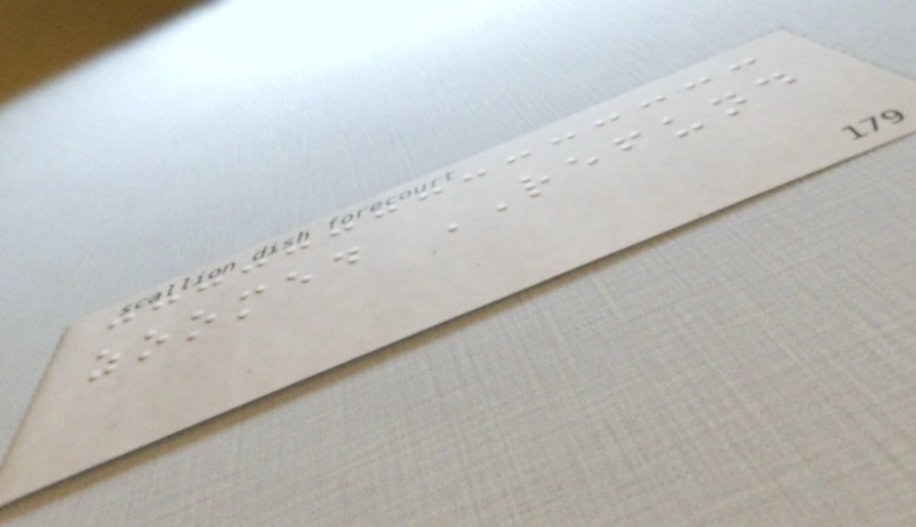zoomed REFUND
